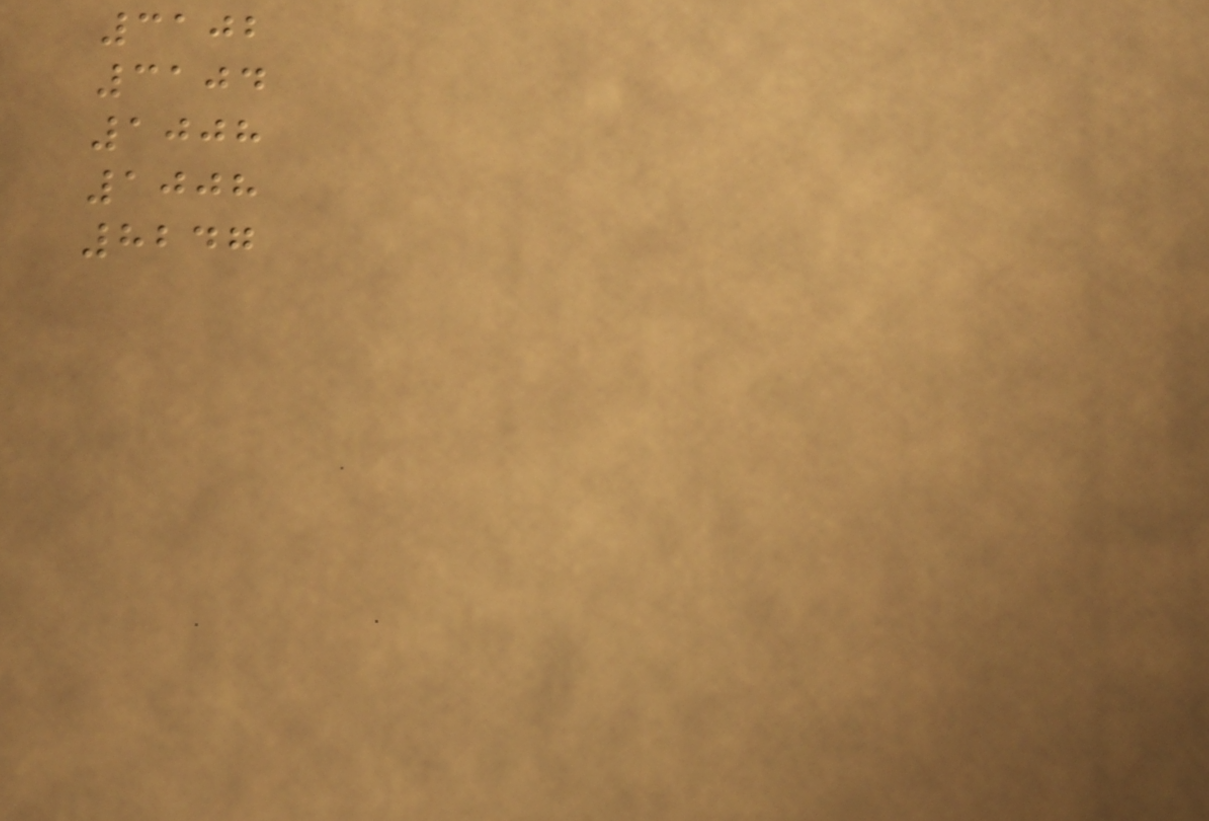3102
3104
1008
1008
8247
